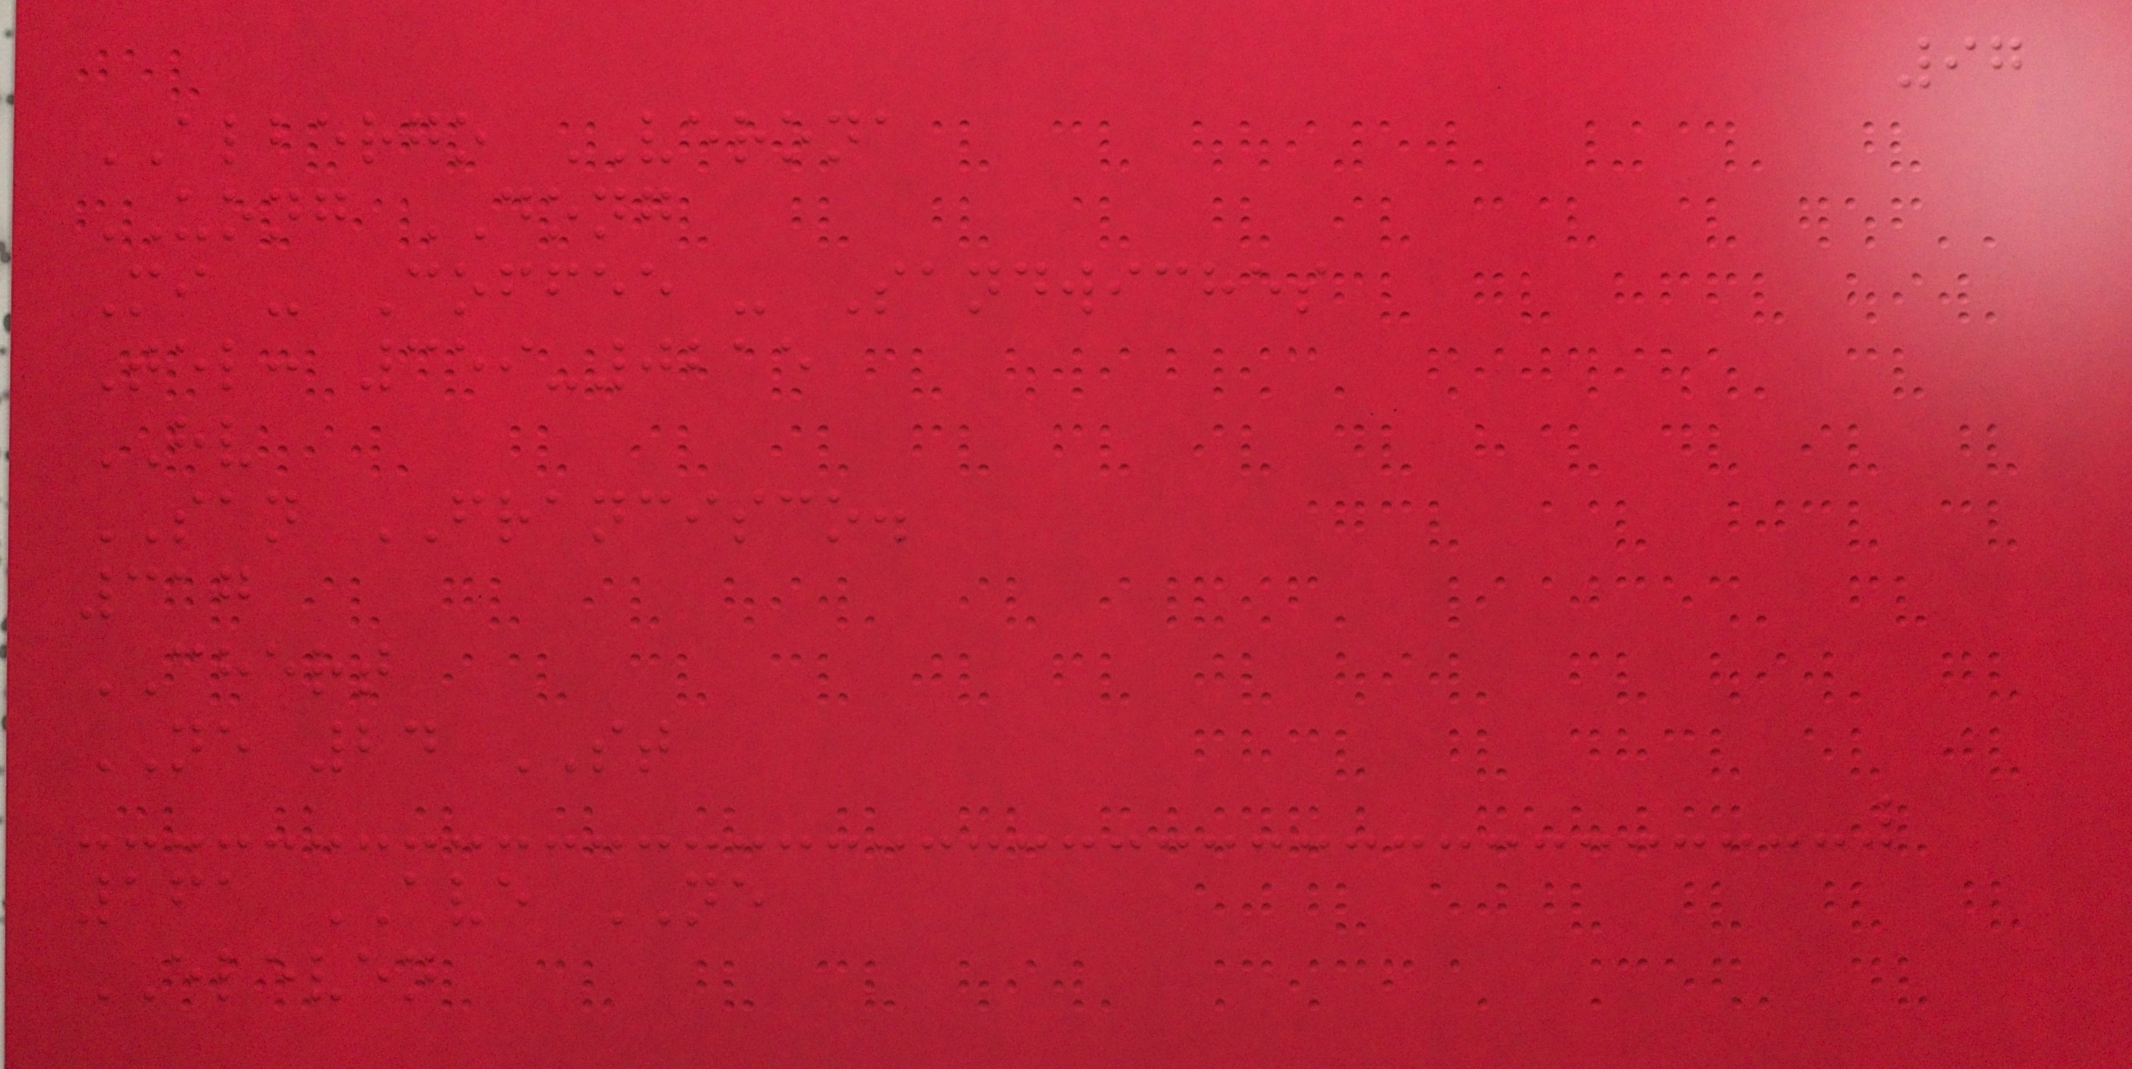97
ALBERGO VERONA
UONG DONG
Mi - Coffee - Sandwiches
Tel: 359-0215
HV
SAN FRANCISCO.
317
CHERT
NE 24 ST
161 AVE NE
ELEVEN
